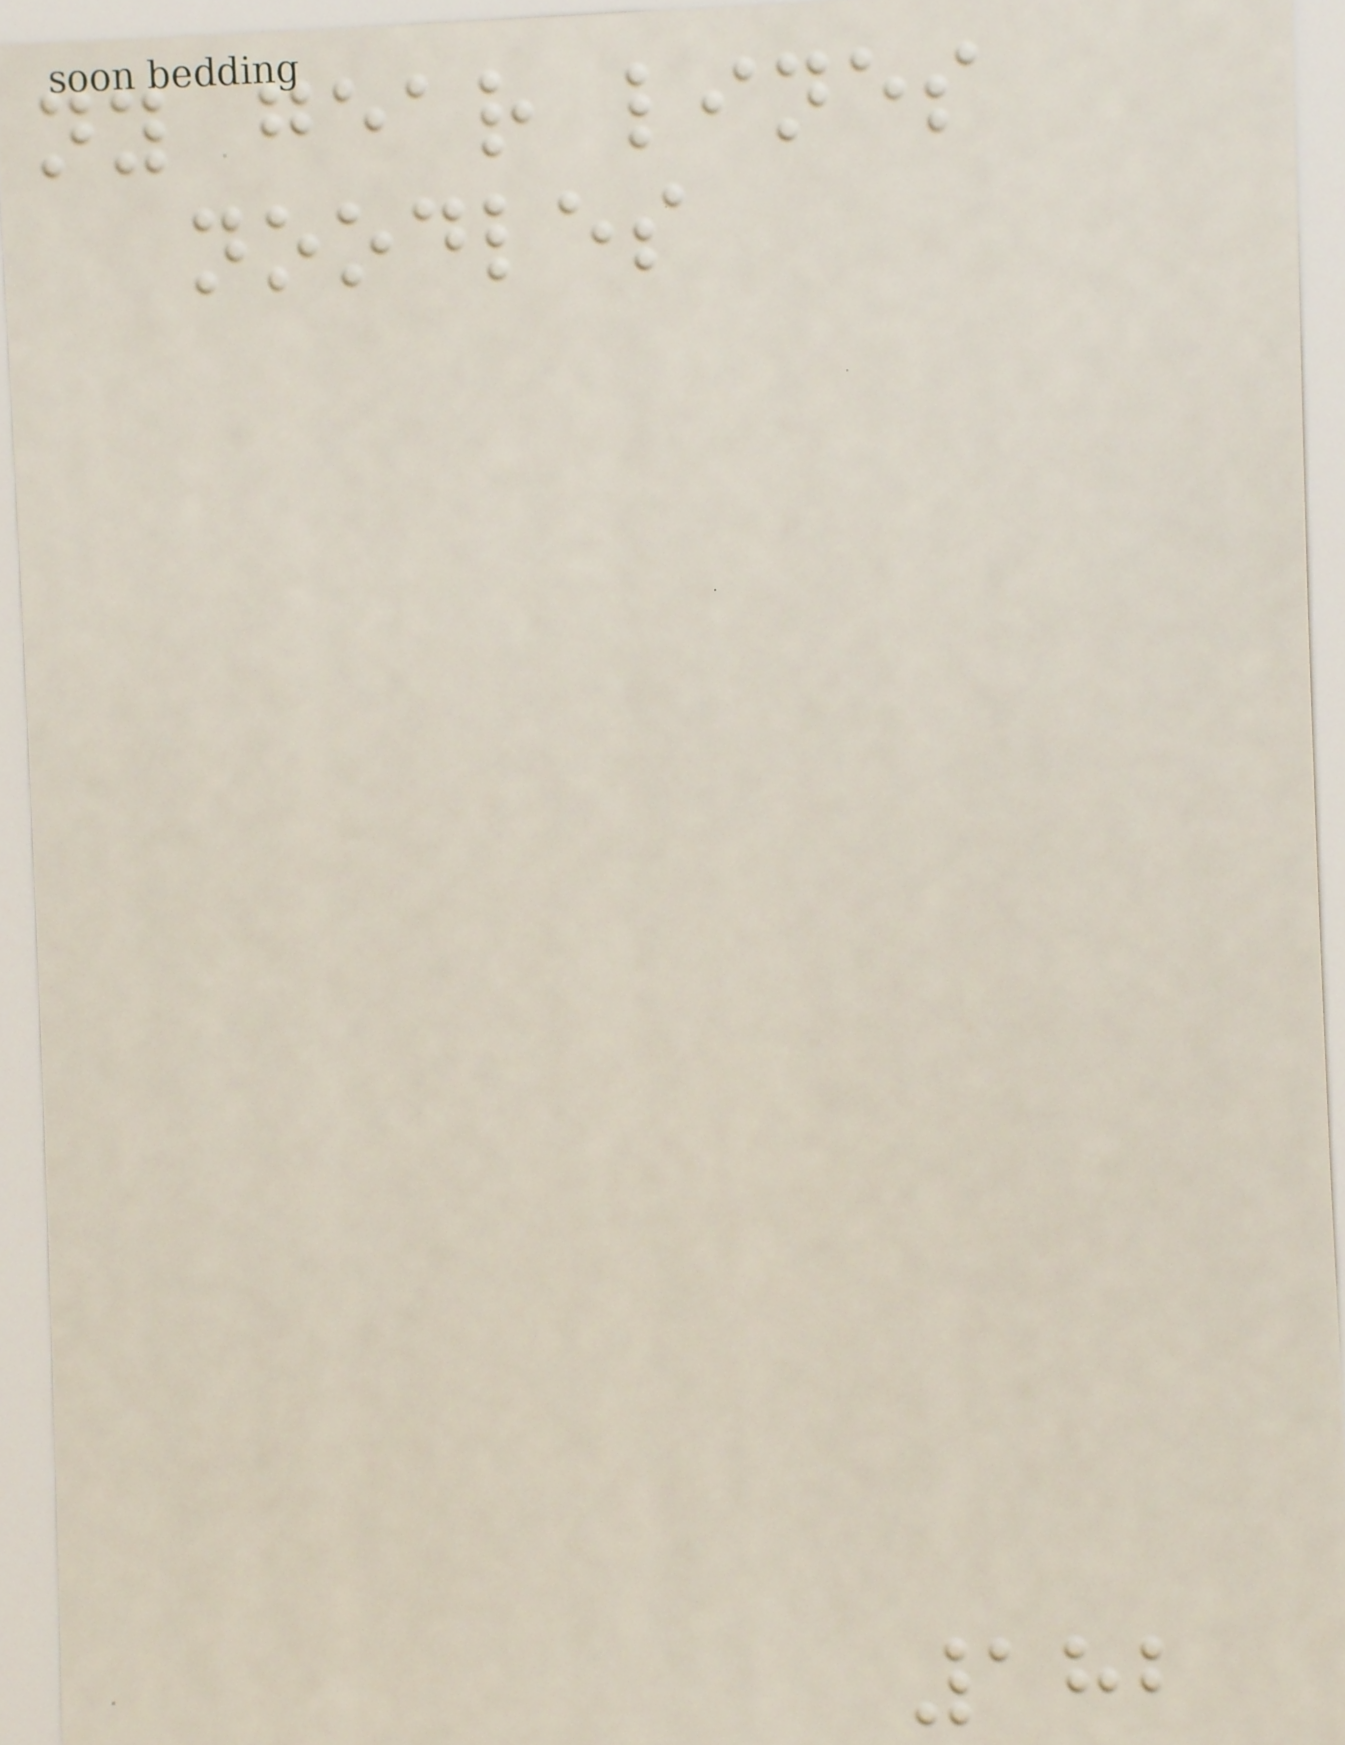ny gear lines
noodles
182
